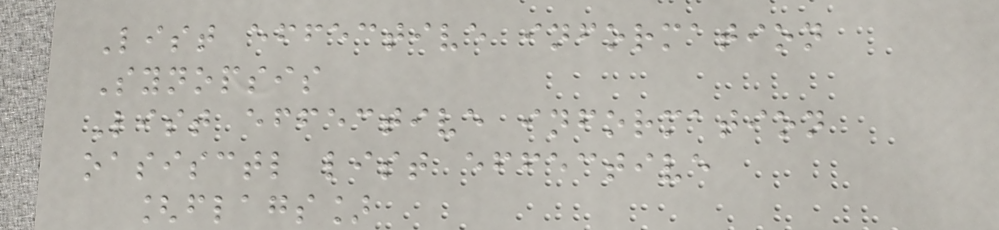List effective information
Synopsis
List effective information
oasisctl list effective
[flags]
